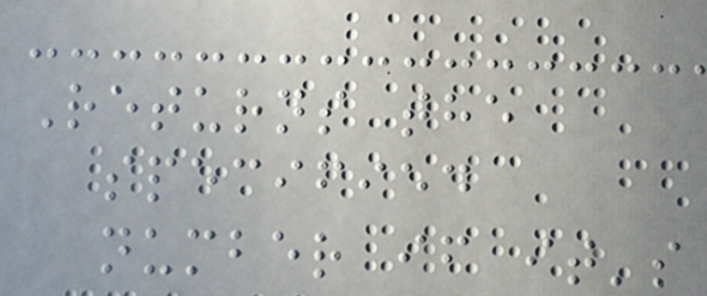Returns the
specified
number if it's
